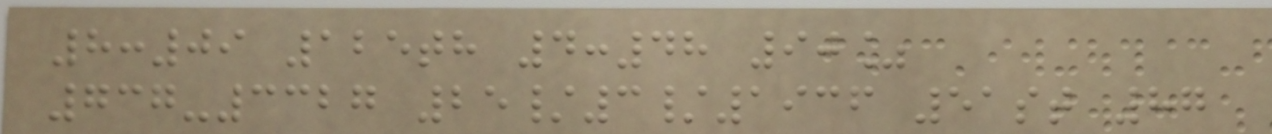8:09 125th 4:48 90%
737-3327 25/3/1936 51st 87
